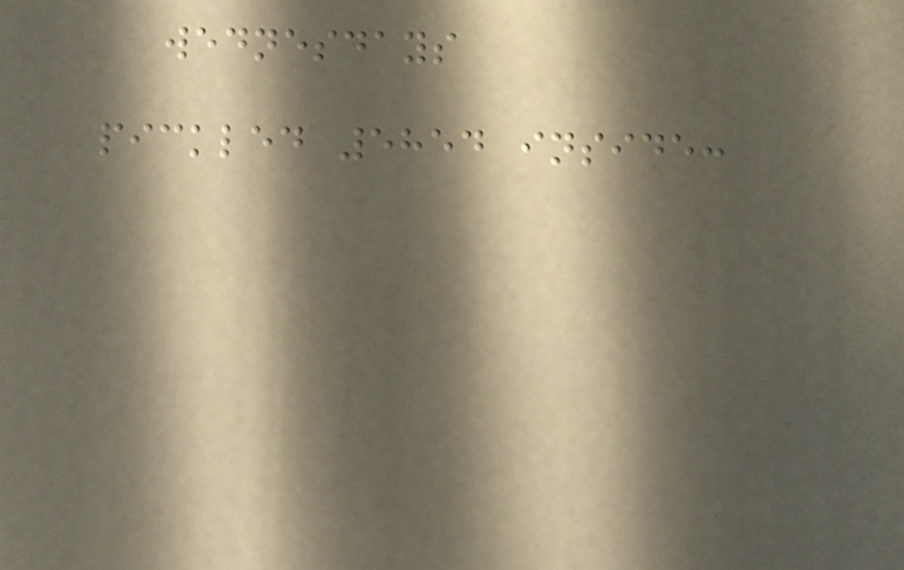wednesdays
pickled 5854 inside:
